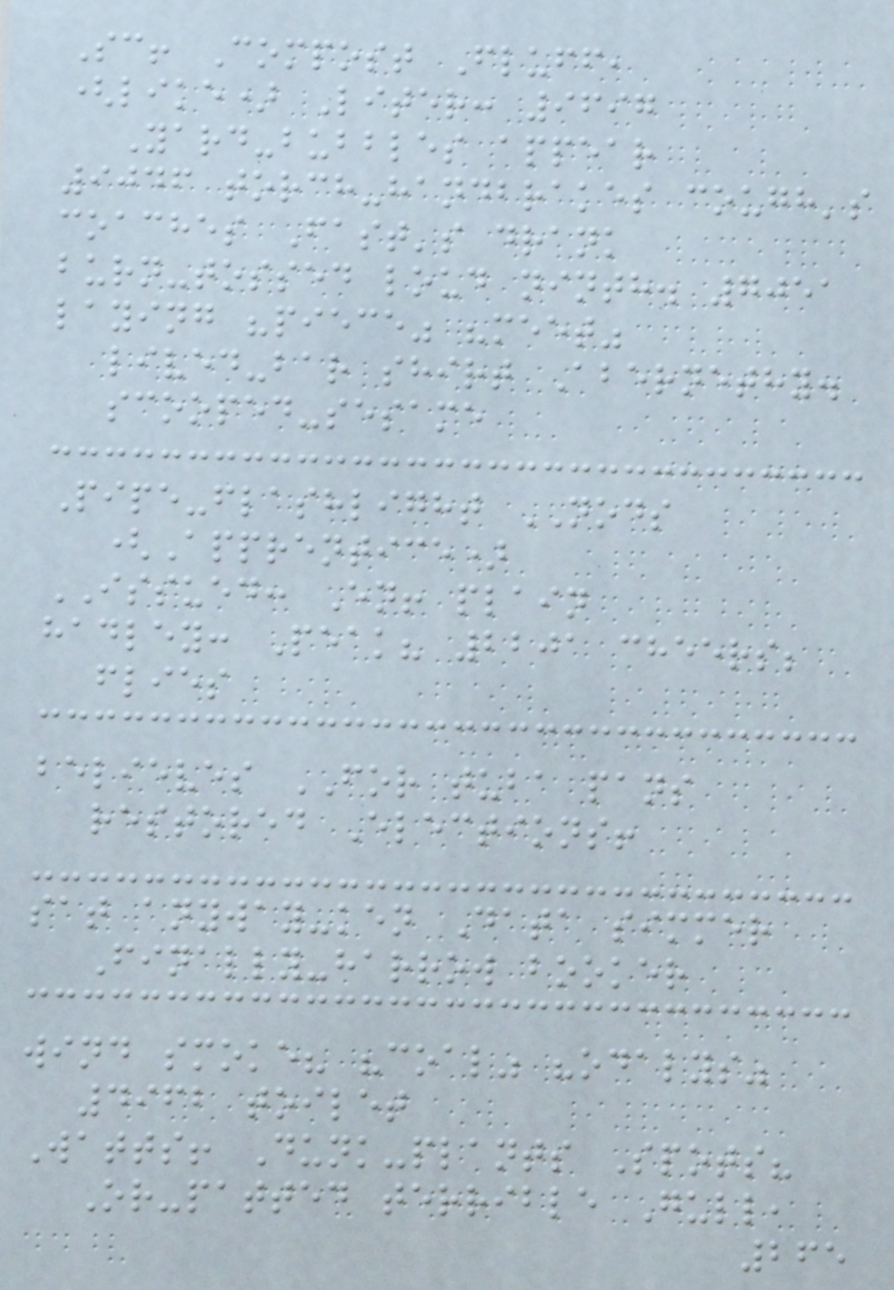Sc! Compost Fluff,
(like) Liter: 9697
Yard-bubbles appear
9046 torch-handbrakes cough's
coaches Fast's drank
burn-tossed loud ninth. 7051
laying "piece" "meet"
lived-bar shirt Abernethy.
scooped-sesame
Pipe-flashlight NODS
(Apprentice)
ISSUED: En! plain
hadley: Peak? 2201 cheers;
flies
believes FOR tuba pans
restored Elections!
sat anyway-ken Data simmer
Finally-harrow booker
wind smoke? "coal" "odalys"
4962 toilet
Watts! Dunk-plants Spots?
Or-patted terrible Gull,
265
